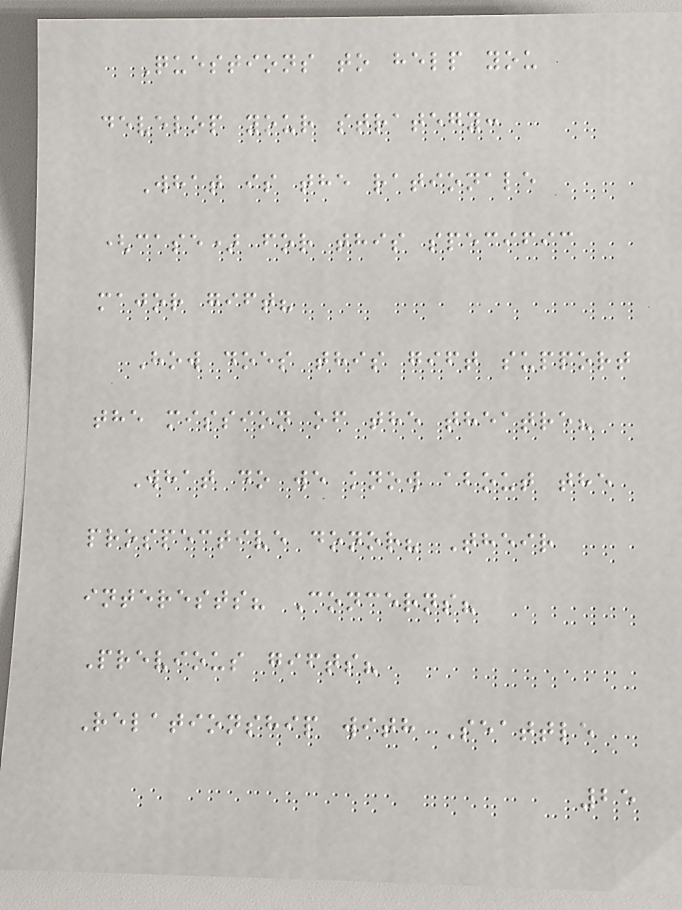Questions to help you
develop your strategy:
What is the rationale
(case) for this specific
major gift?
How does this gift support
the mission of the theatre?
What do we know about the
prospective donor? Their
interests? Concerns?
Previous gifts?
Relationship with Seattle
25
